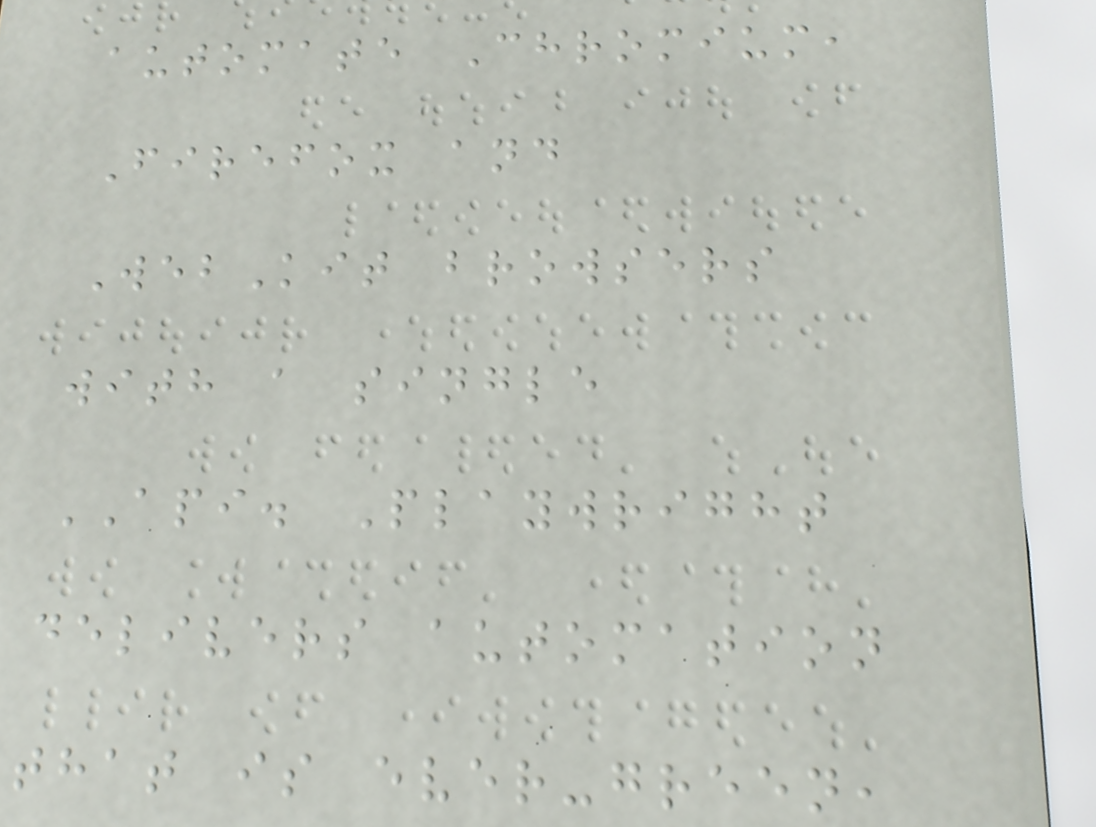automate Chromium,
Firefox and
WebKit browsers
with a single
API. Playwright
delivers automation
that is ever-green,
